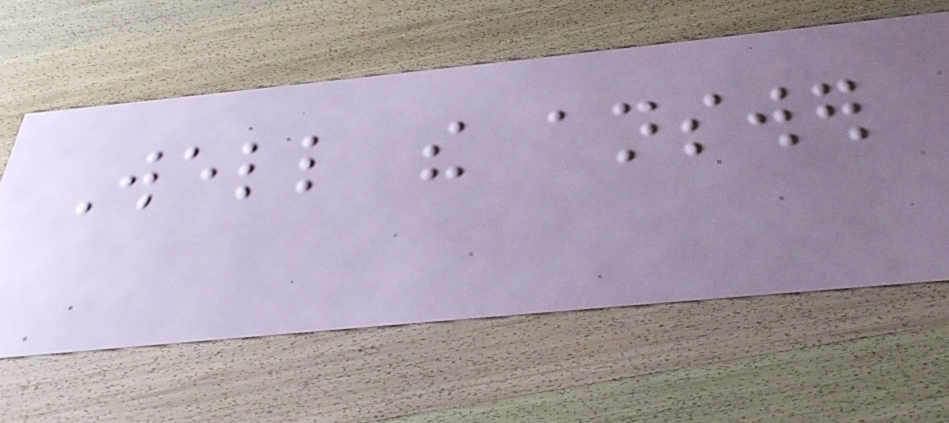Well the answer
